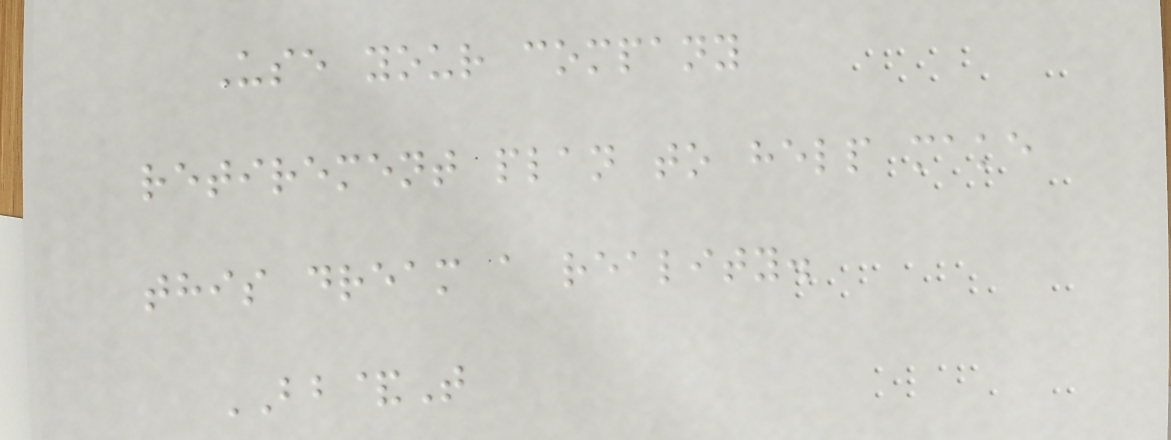Use your company
retirement plan to help make
this dream a reality.
BB&T
